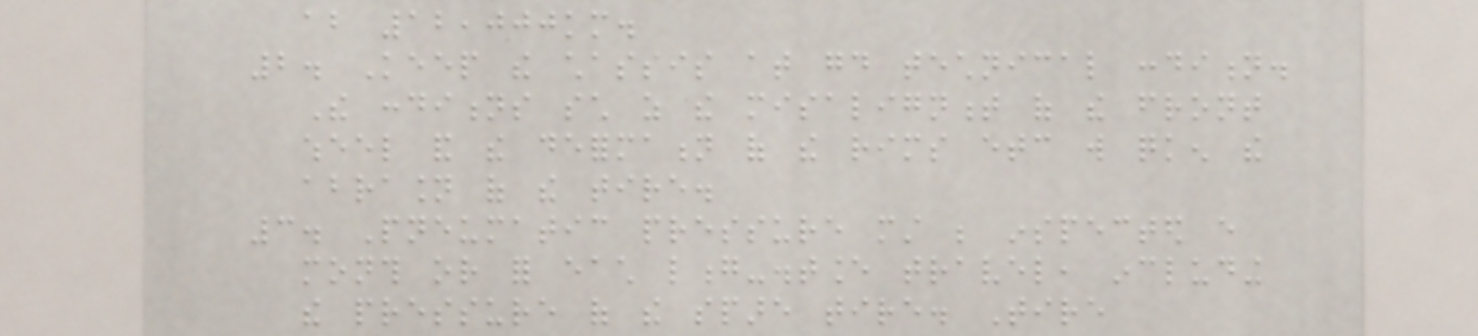about 12,000km.
2. Keep the chassis at good technical condition.
The conditions such as the misalignment of the front
wheel and the deformation of the rims etc will quicken the
abrasion of the tire.
3. Pneumatic pressure must be inspected every
month or for each long-distance travel, including
the pressure of the spare tire. Tire
